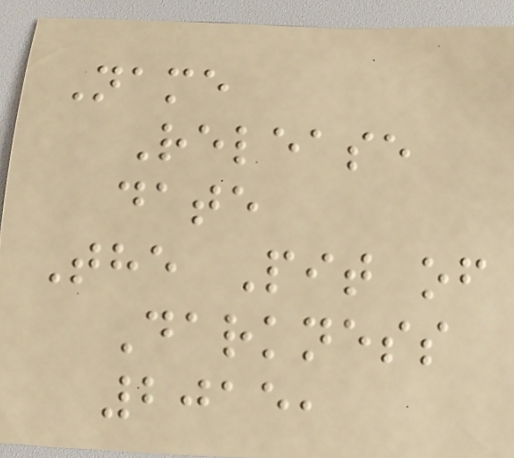Name
Release
date
The Pit of
Darkness
2015,
